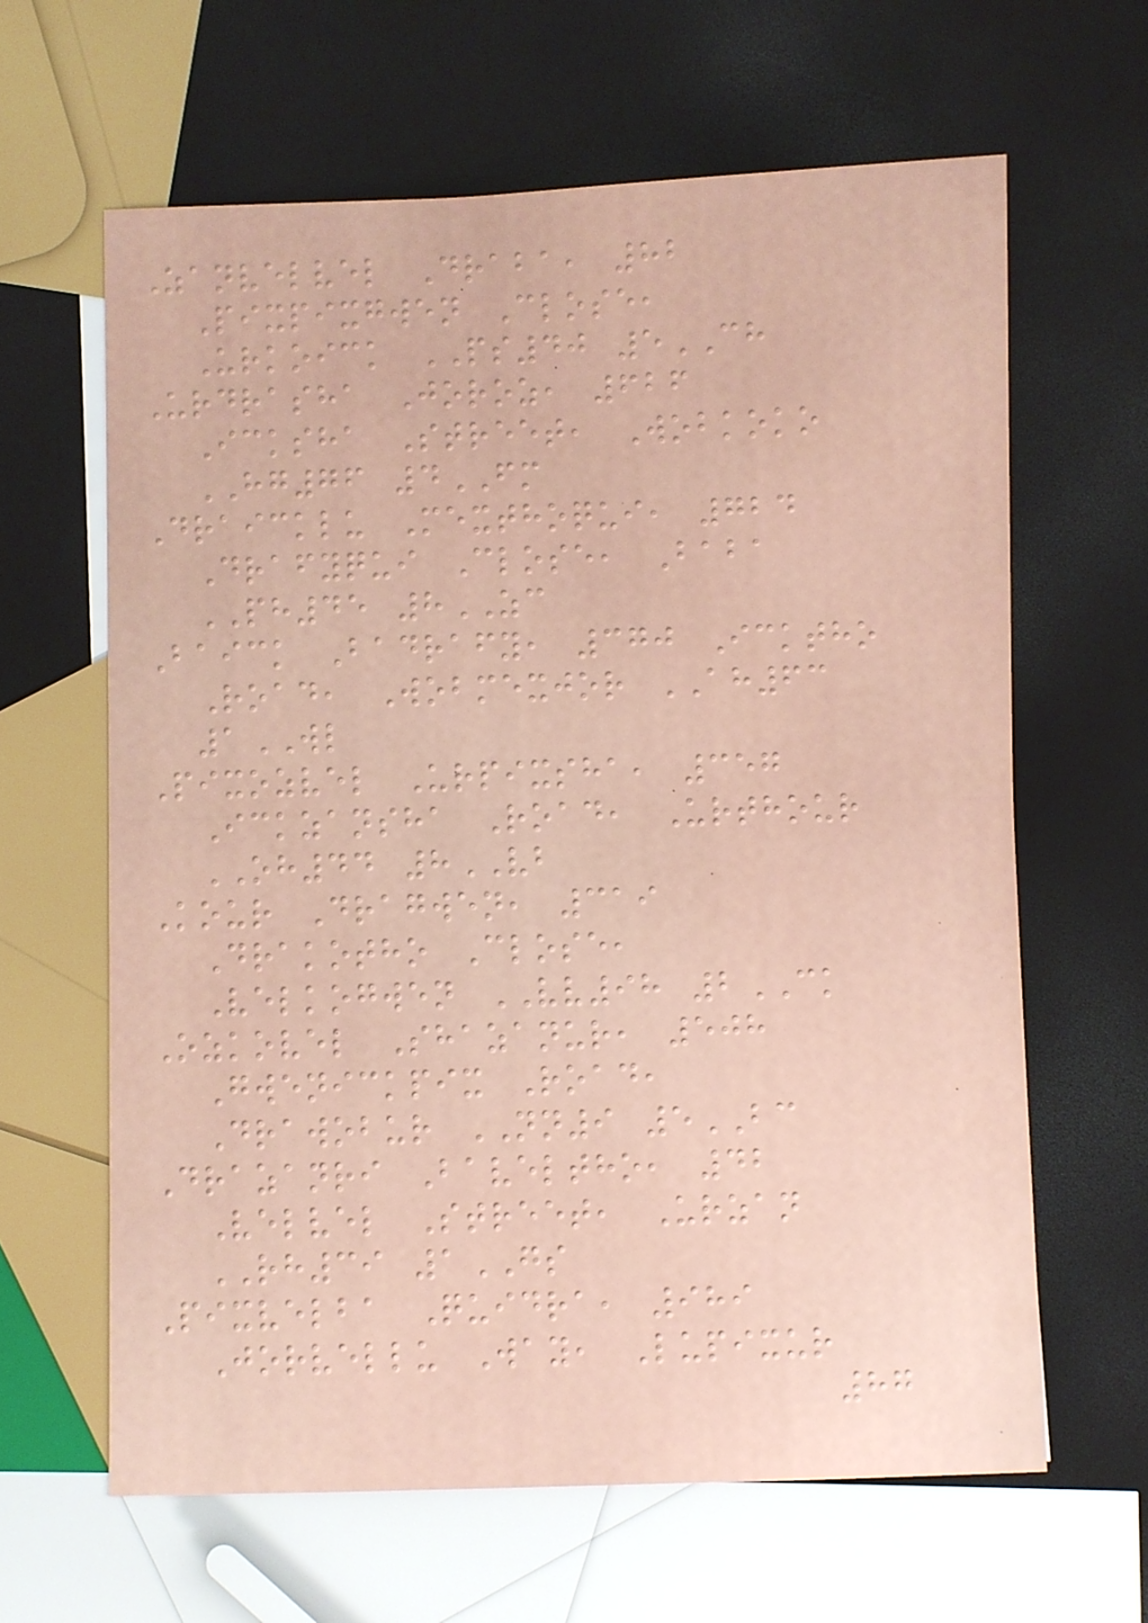Zanvelvel Draba, 82
Pixpixgwen Close,
Urkoick PS40 5CH
Urdrasha Joroz, 626
Icksha Street, Wobkoko
HG76 4FM
Draicklu Mexthoqui, 724
Drafyqui Close, Baba
PH45 8ZC
Baick Badrafy, 370 Icktho
Road, Wobmexjor AH63
1WL
Pixozvel Urpixsha, 357
Ickzansha Road, Urthour
OH44 8VB
Kour Dragwen, 319
Drakotho Close,
Velkogwen VV98 2CK
Ozkovel Shazanur, 508
Gwenickpix Road,
Drawobur NN9 5BC
Drazanri Baveltho, 42
Velvel Street, Urzan
RH39 1GS
Pixvelba Quidra, 989
Jorvellu Way, Lupixur
87
